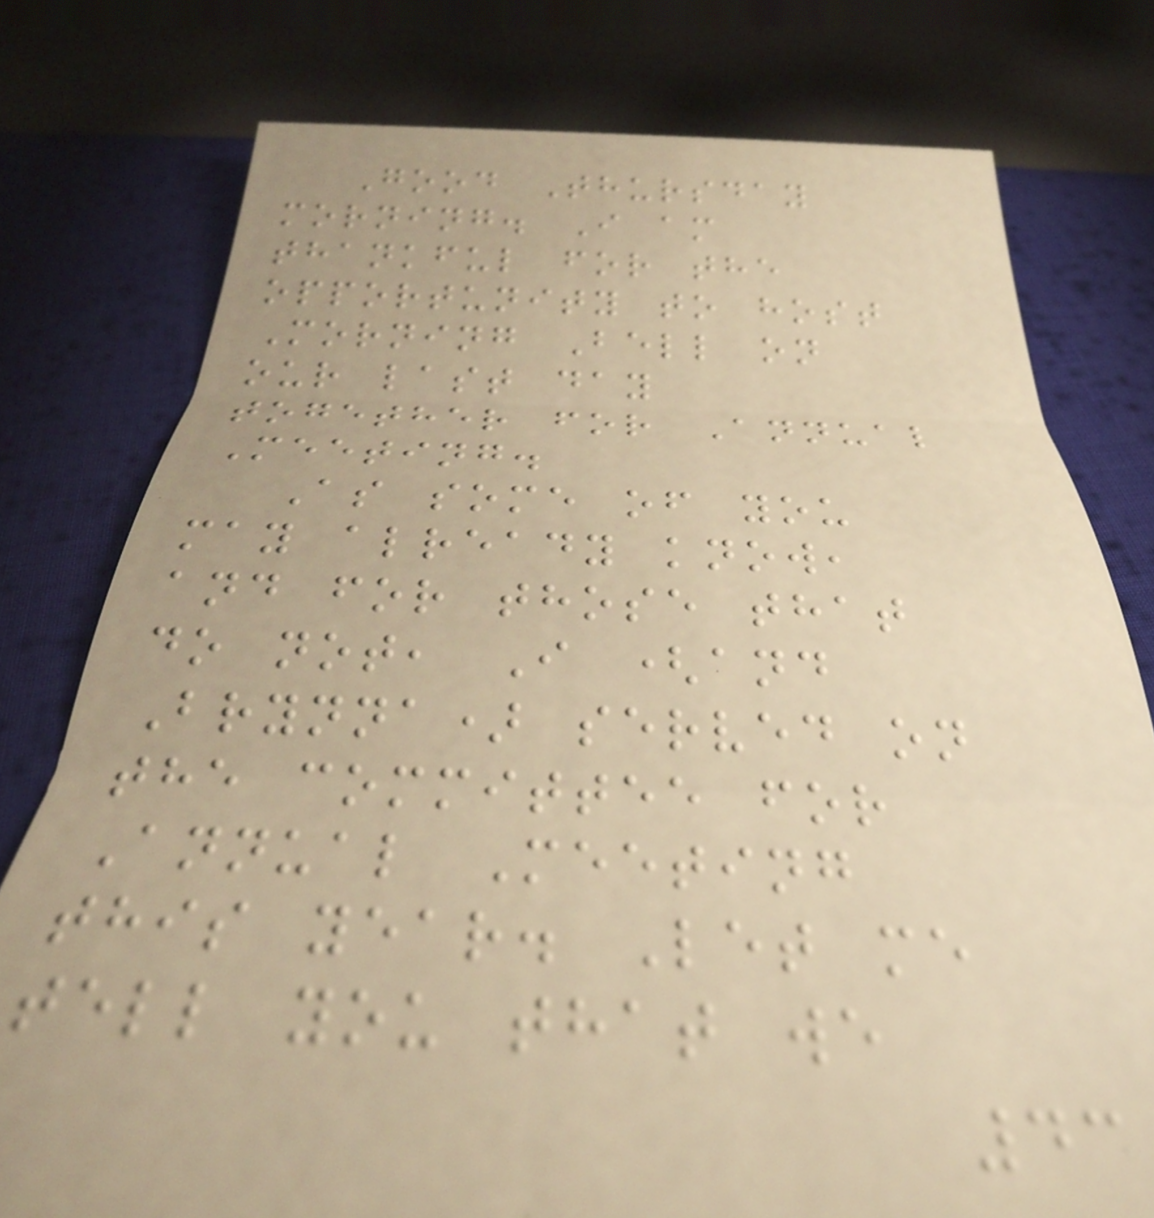Good Thursday
morning. I am
thankful for the
opportunity to host
Morning Bell on
our last day
together for Annual
Meeting.
As some of you
may already know,
and for those that
do not, I (and
Brynna) served on
the committee for
Annual Meeting
this year. Let me
tell you that we
43
